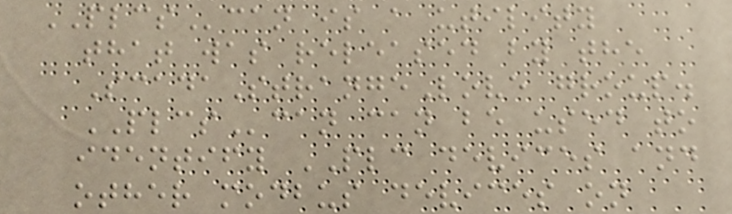PLCScan is a utility
that was released by the
ScadaStrangeLove group.
PLCScan can be used to
identify PLC devices and
other modbus devices on
